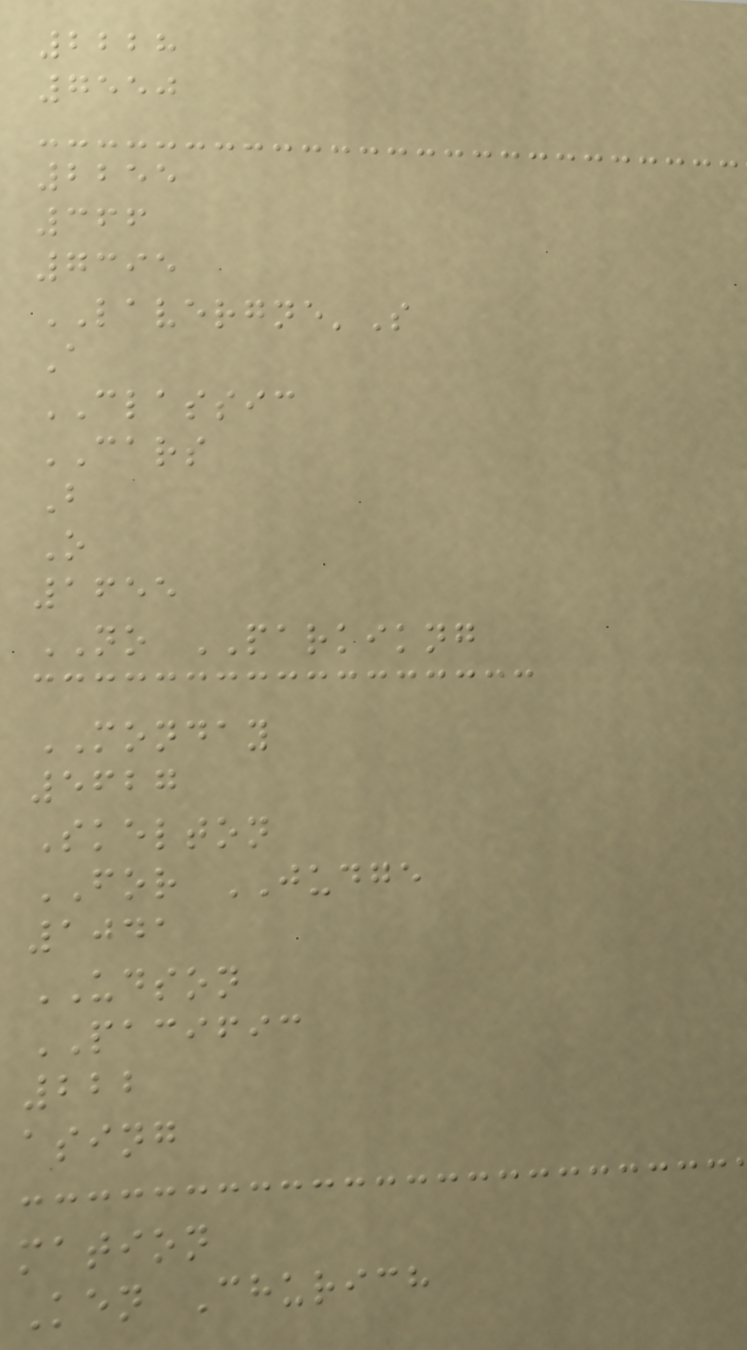2228
7550
2255
366
7395
LAVERGNE'S
A
CLASSIC
CARS
B
O
1655
NO PARKIKNG
MONDAY
5627
Skelton
FOR JUDGE
1041
UDSON
PACIFIC
222
asing
mation
Ken Churich
